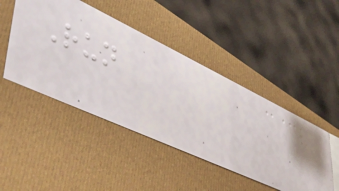Run
